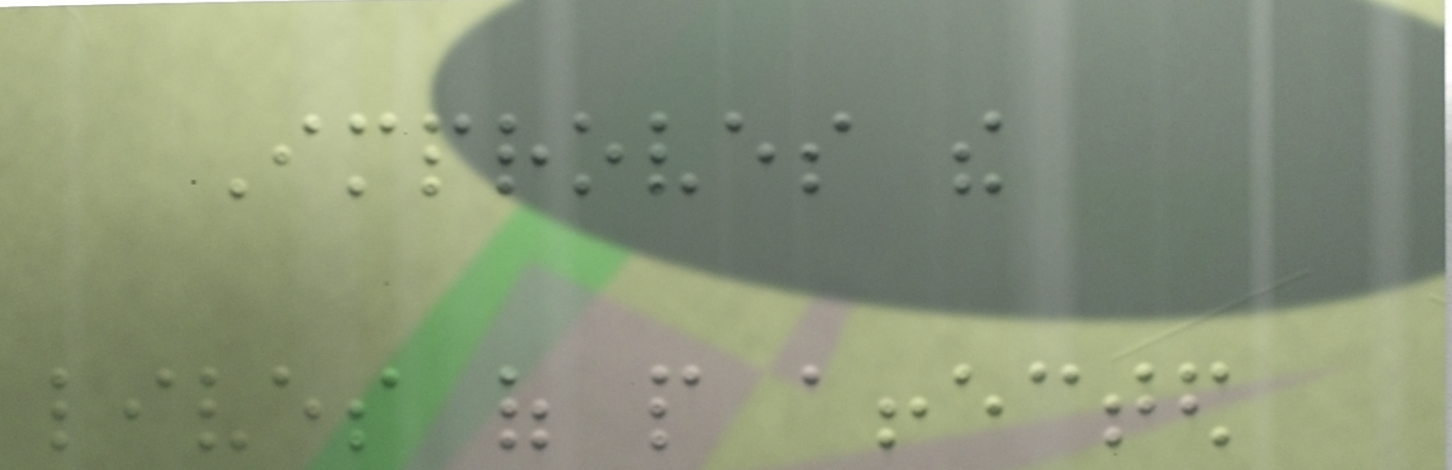Improves the
lives of people affected
